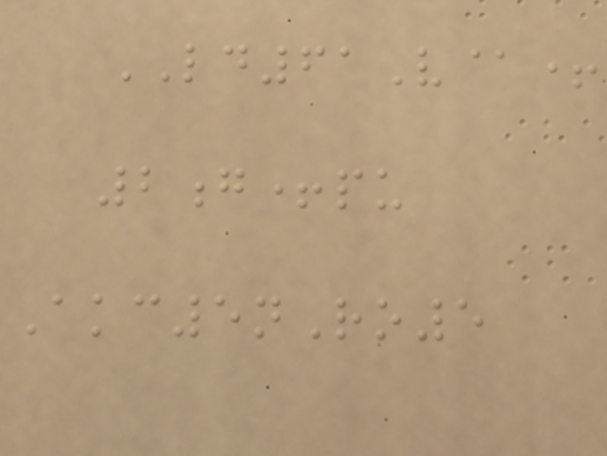LD61V@+
2g+pu
Akc5nRo5
